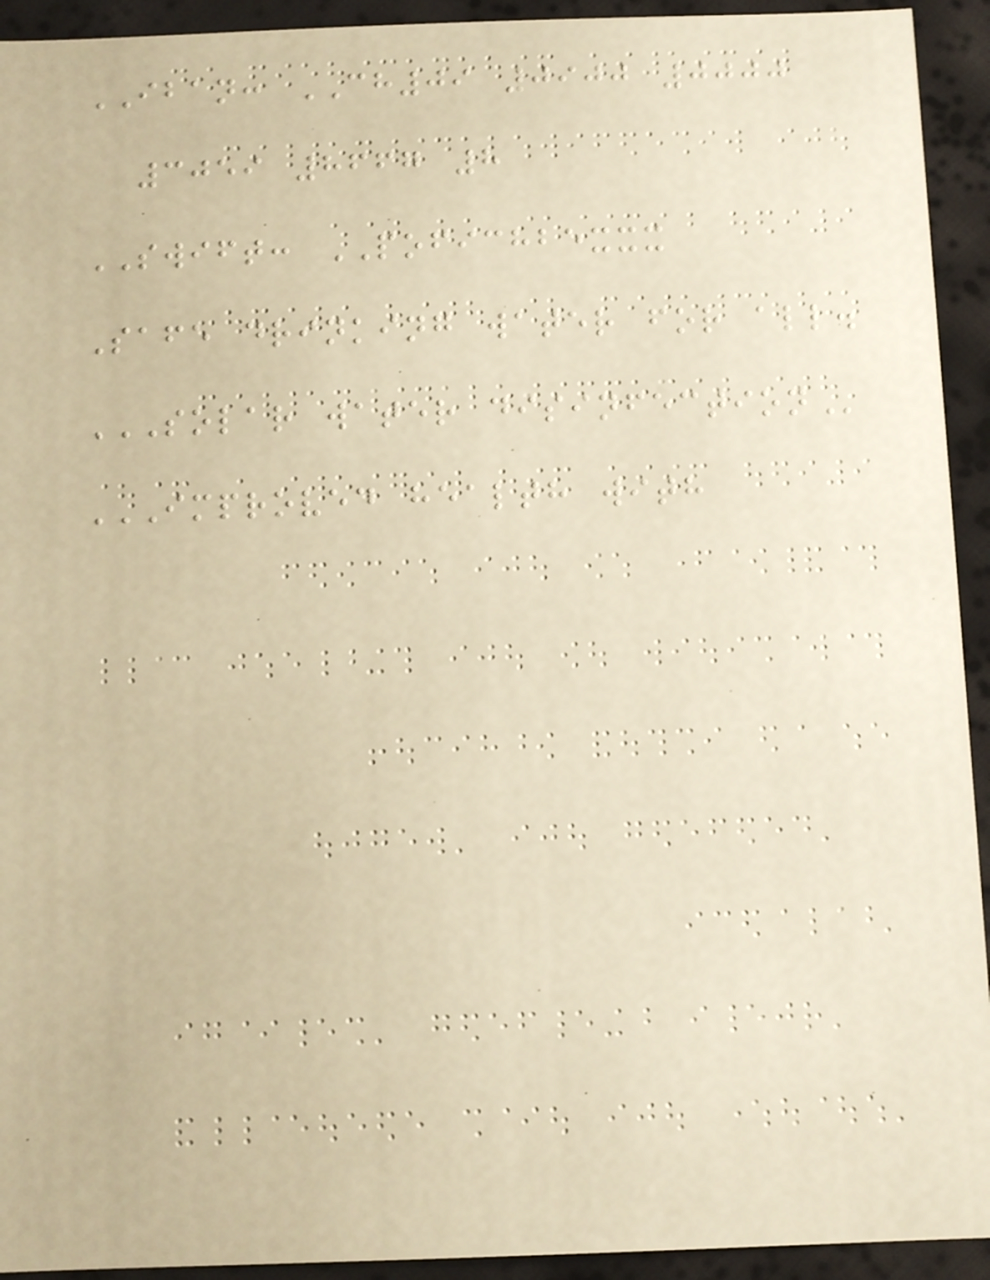IBAN: CH09 0900 0000
3059 8667 8
SWIFT: POFICHBEXXX
Safe drinking water for all.
SOLAR WATER DISINFECTION
IMPROVED HEALTH WITH
